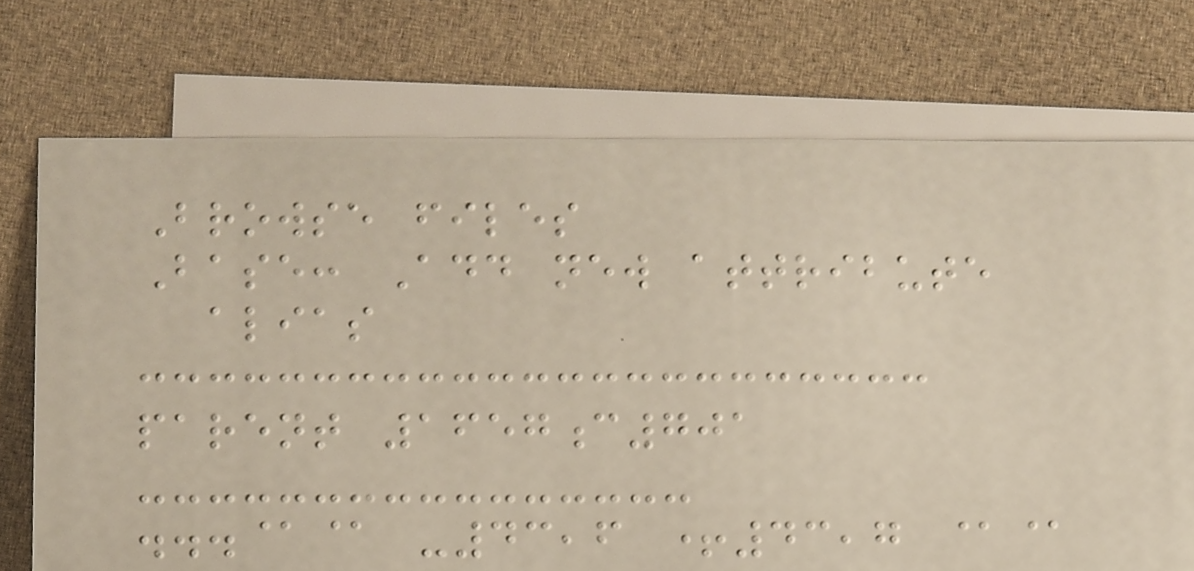Browse files
Base: Add new attribute
alias
parent 1657c701
...@@ -43,6 +43,7 @@
